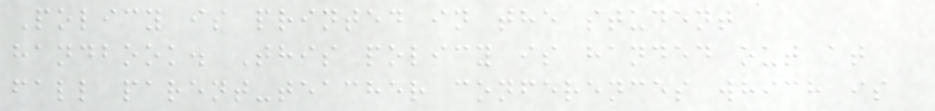Policy is printed in the student
handbook. This policy is handed out at
fall parent-teacher conferences which is
